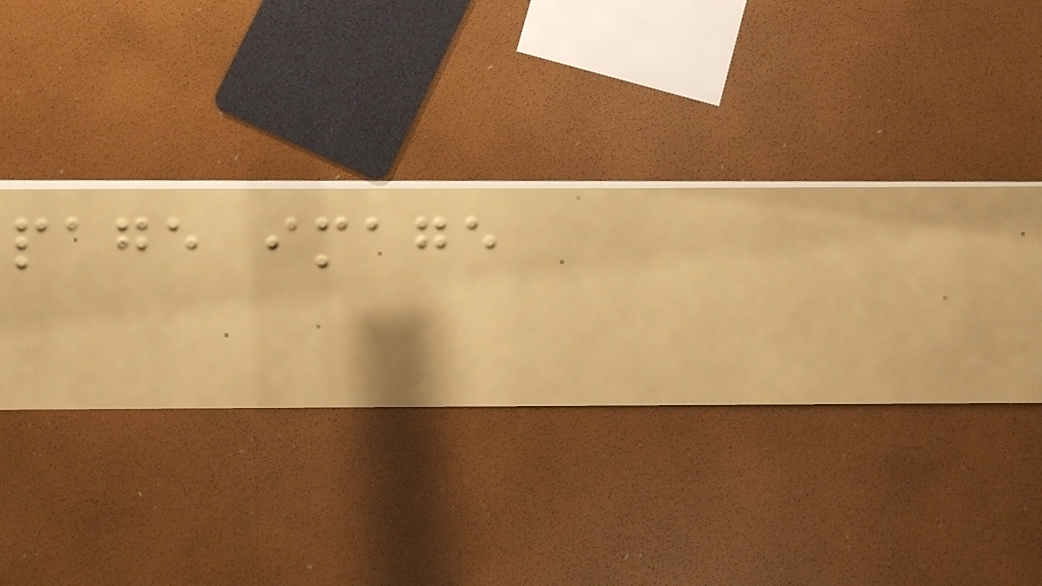page image
